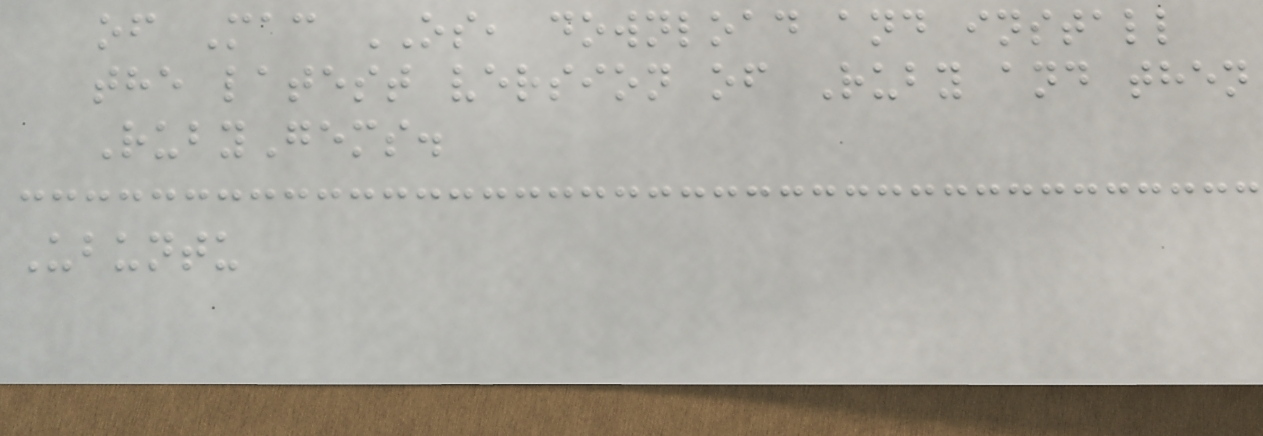of Mac OS, download and install
the latest version of Ruby and then
RubyGems.
Ubuntu
